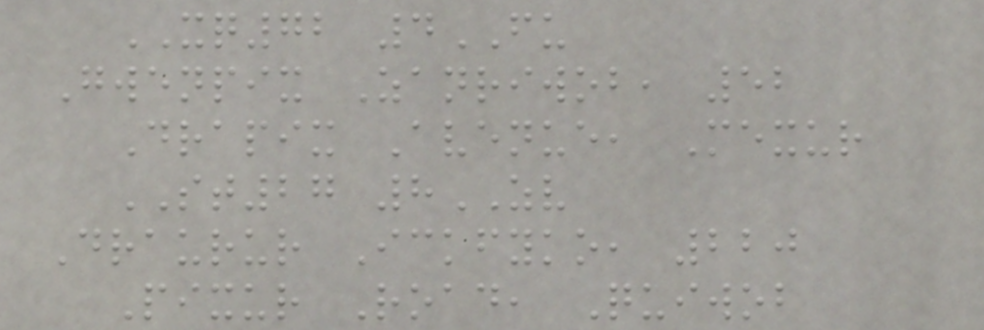XQ72 4FU
Gwenpix Zanriwob, 52
Drapix Avenue, Mexur
ST27 8ZV
Draurur Ickfyko, 220
Pixur Road, Quiwob
